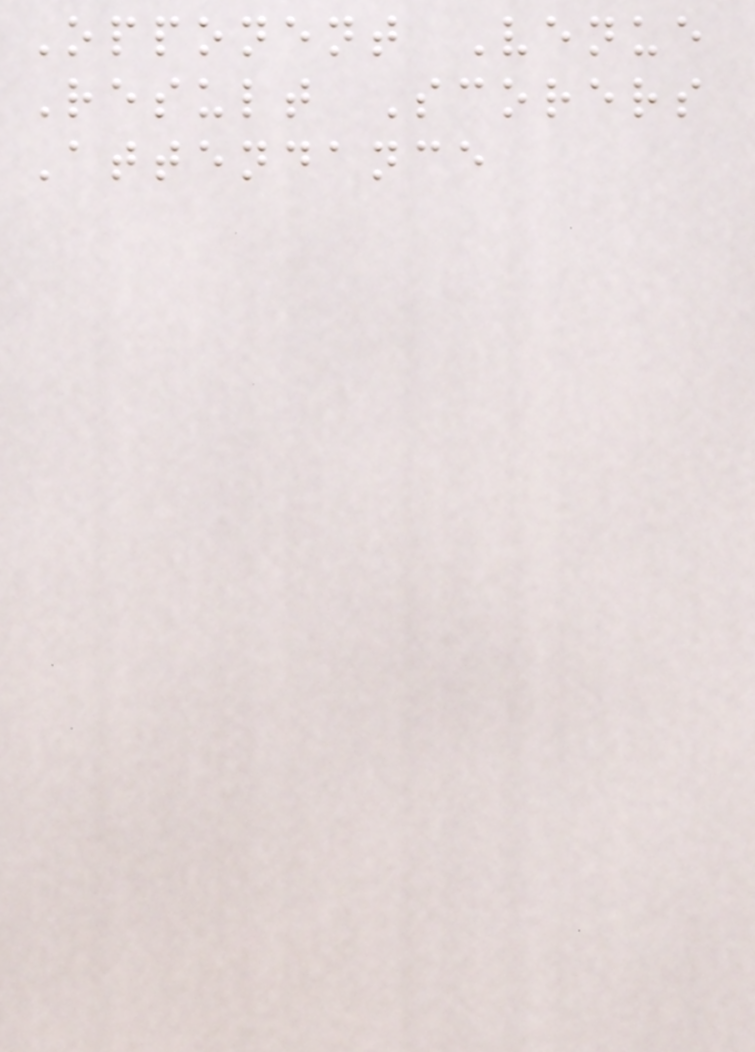Opponent Venue
Result Scorers
Attendance
